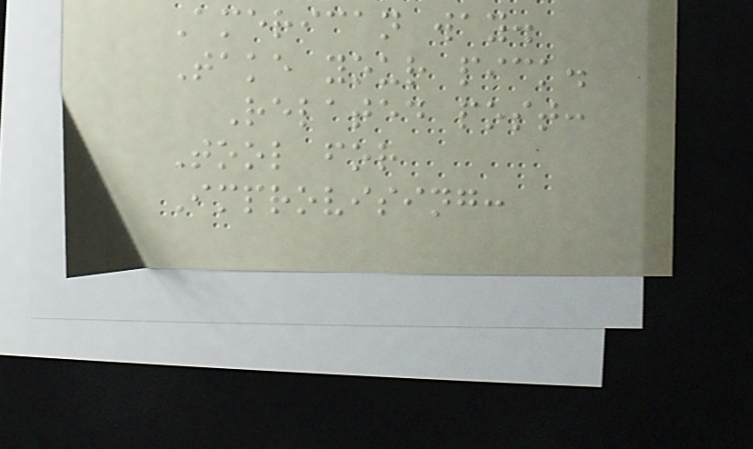American way.
Take your pick.
Related post:
Tool for
Improvising:
